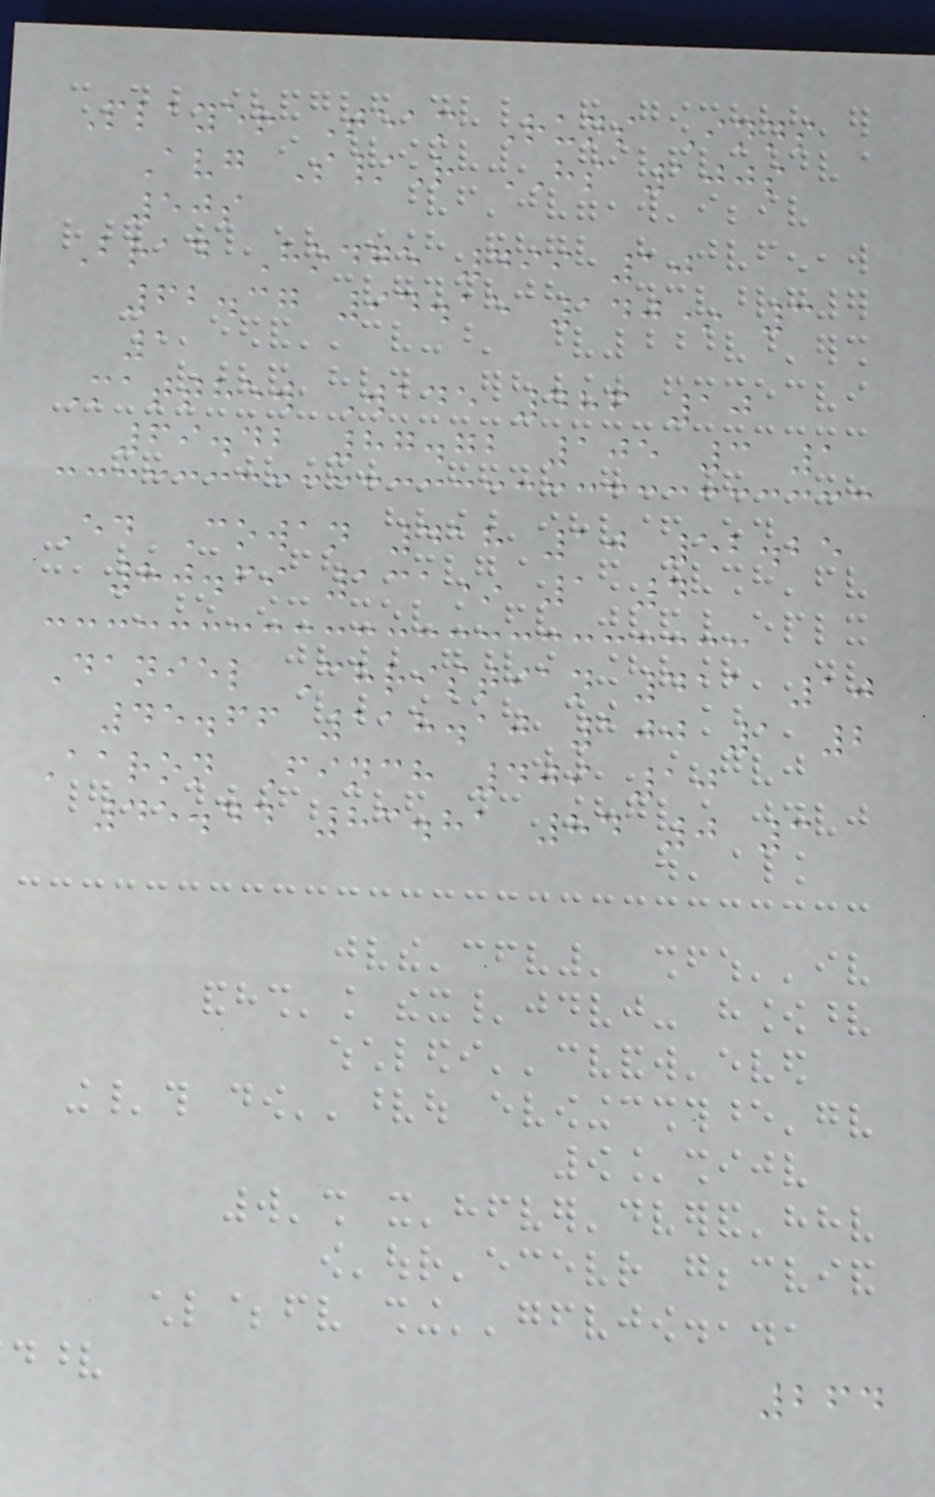Player Team Runs Inns
Avg S/R HS 100s
50s
Brad Hodge 499 10
62.37 94.15 140* 3
1
Matthew Wade 486 10
69.42 87.72 105 3 1
Ed Cowan 418 10 52.25
80.69 131* 1 4
Daniel Christian 411 10
45.66 118.10 100 1 2
Aaron Finch 409 10
45.44 83.81 84 0 3
264
